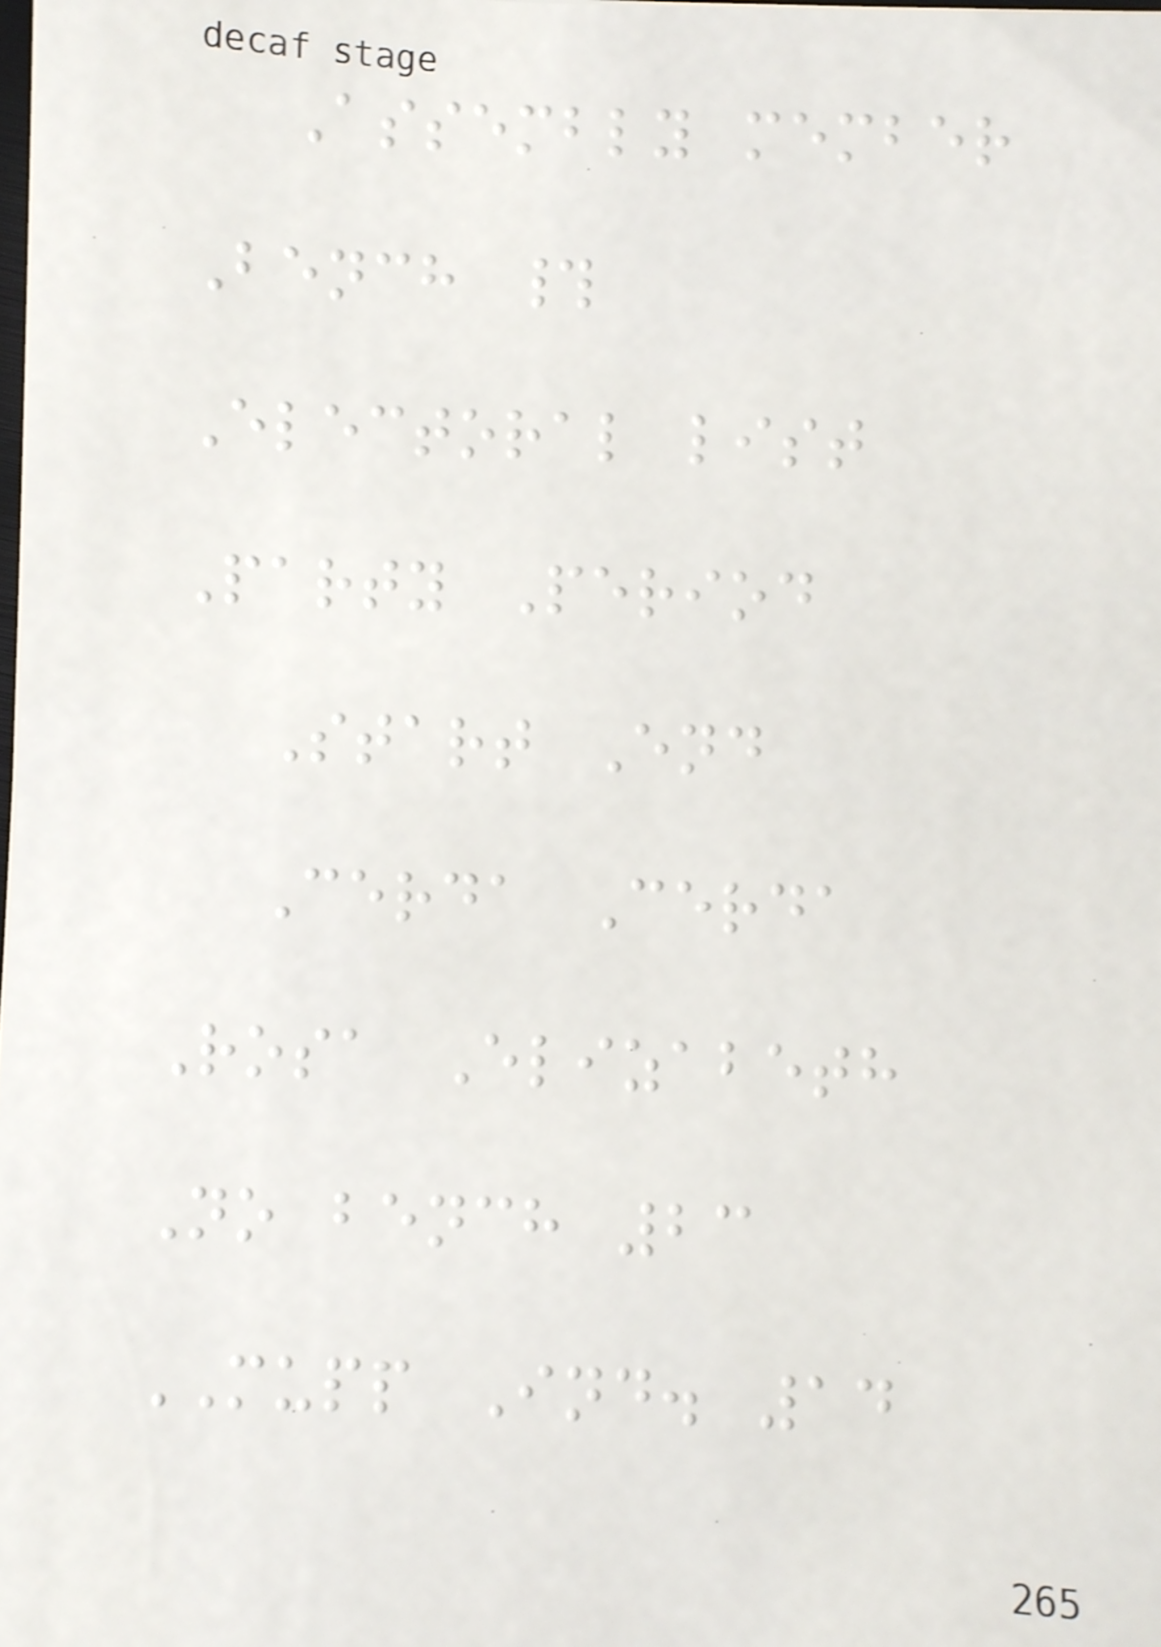Assembly member
Bench #
Electoral list
Party Period
Start End
Cerda Cerda
Rosa Elizabeth
No bench 23
MUPP Ind. 14
